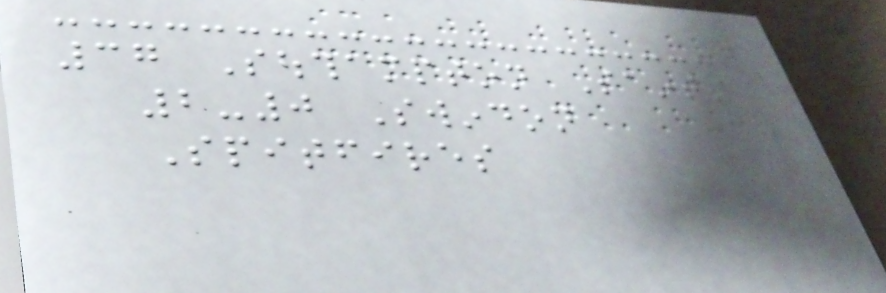37 Southampton Saints
2-0 Swindon
Spitfires
